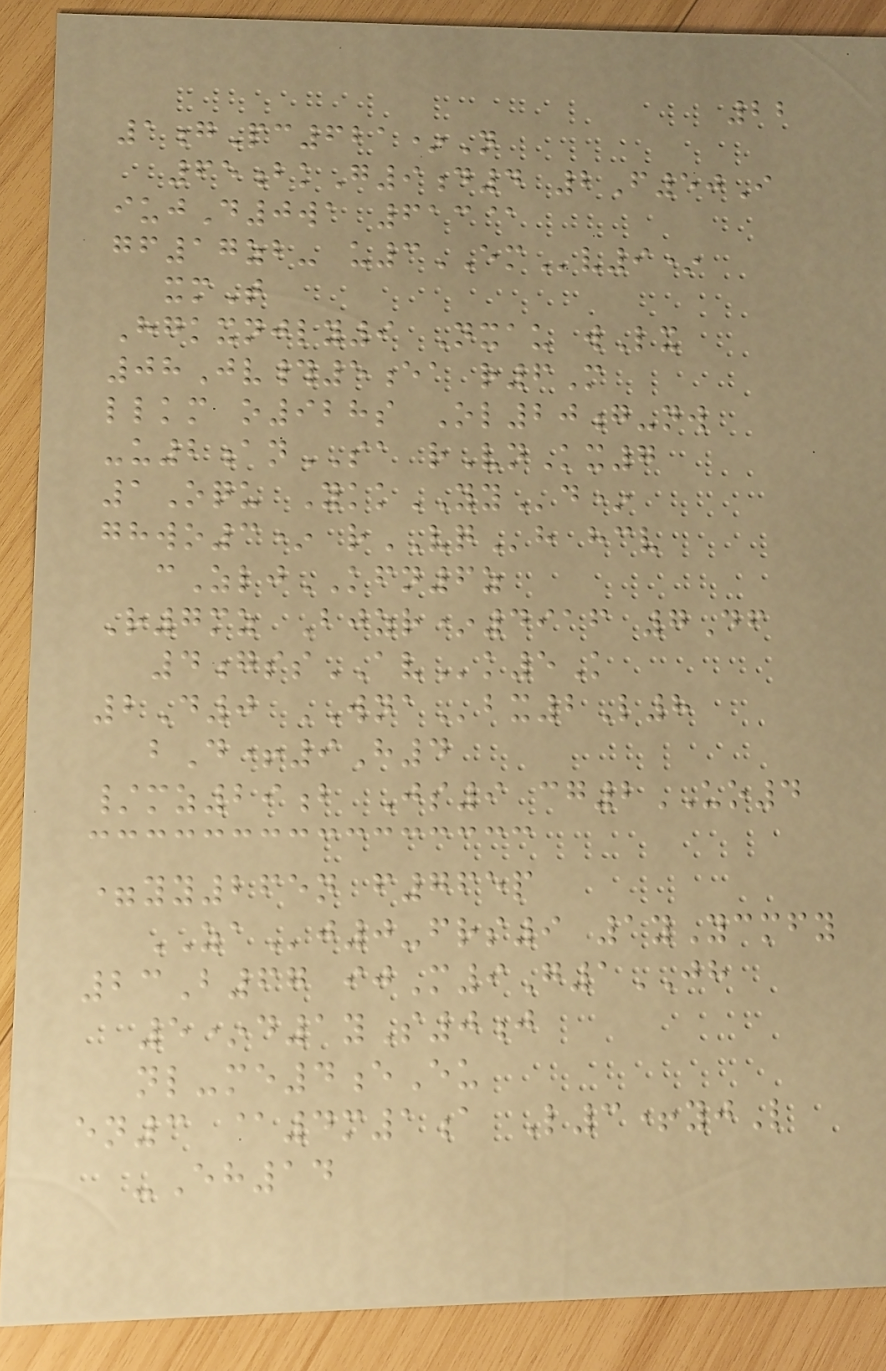22
1gPc621*N
65bkG9d4 2F50I
iujD0wa 613@
gf17zb- u3EMv9*
xmT
Hgkxnjly9 Nxau wLx
08Jv#5ea r6M
llkm o928s Ol20g-nw
-u2anSA rVnKx7
1Oqu YkkYYd*
ghwo3* rVQh hcv
cZljKFN6z
R7mz Bjzr*4916 7Df
4gssAVk5K
2D0 WNAbx2L8
bD+9H4
/mz29b Js9 cg2UO4
=yy265n f765p
ZAj0-frs9 1yYcmfy
23B67 ijM9G1JH
5*d1yS0j
nl-me4eEu
en3 @4m1a L3+yjL
-Eh14
